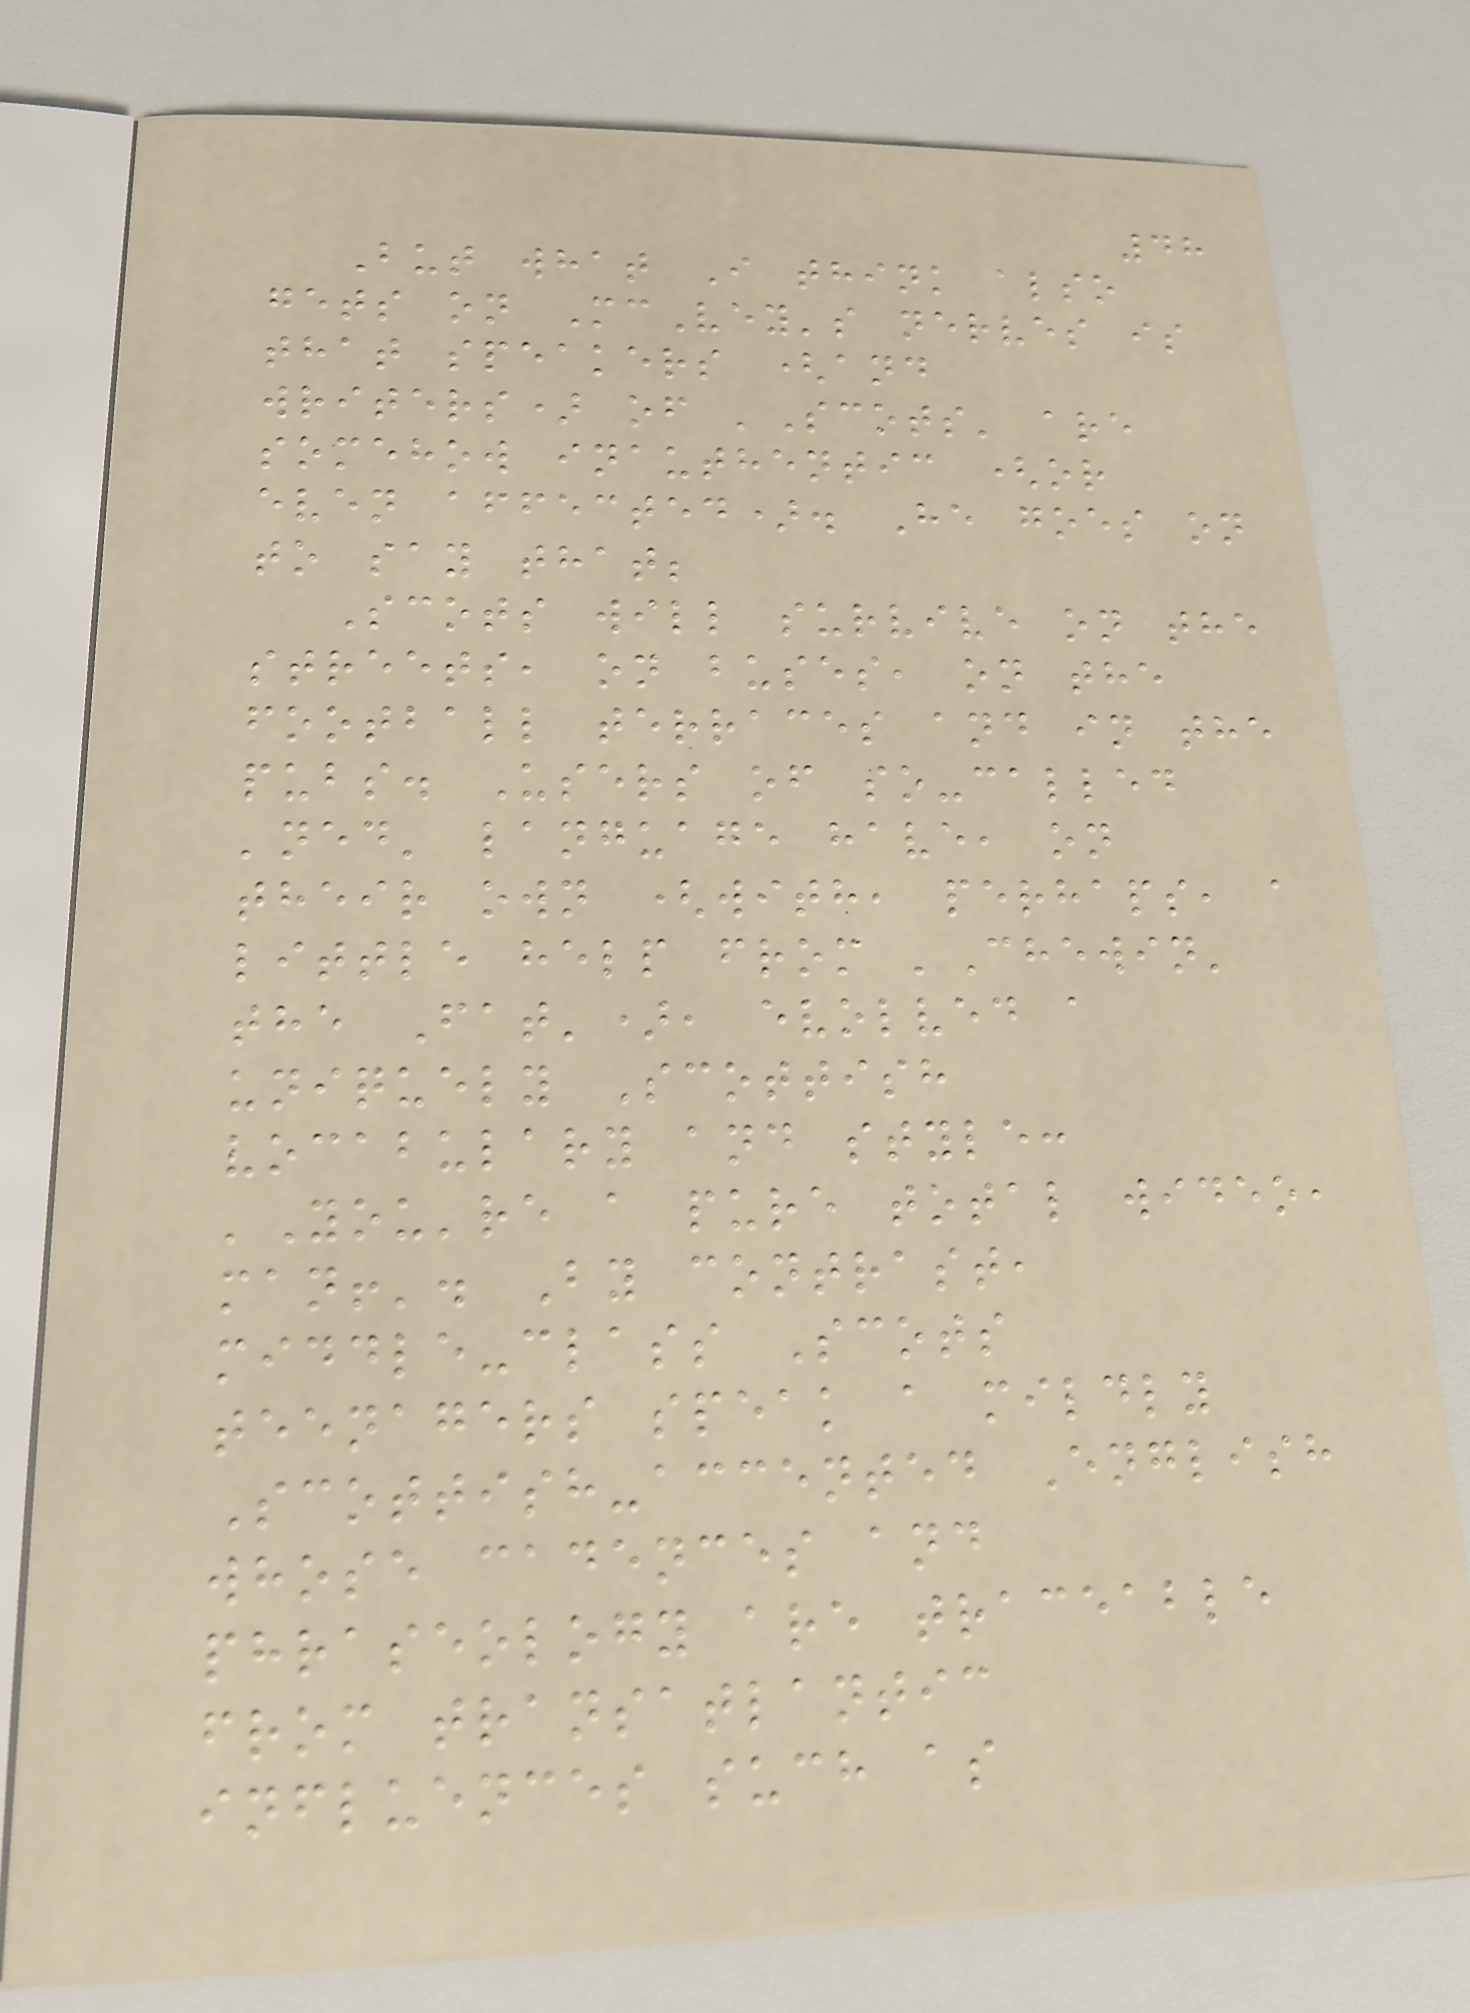48
But what I think also
gets on McVey's nerves is
that speakers (and
writers) of 'Scots' are
somehow inauthentic (or
even affected). He goes on
to say that;
Scots will survive on the
streets, on buses, on the
football terraces and in the
pubs. Users of so-called
'ned' language have, on
their own (with, perhaps, a
little help from 'Chewin'
the Fat'), evolved a
uniquely Scottish
vocabulary and style:
'You're a pure total wideo,
man!'. By contrast,
middle-class Scots
teenagers speak a mildly
Scottish-accented English
whose cadences and
phraseology are traceable
from transatlantic
influences such as
